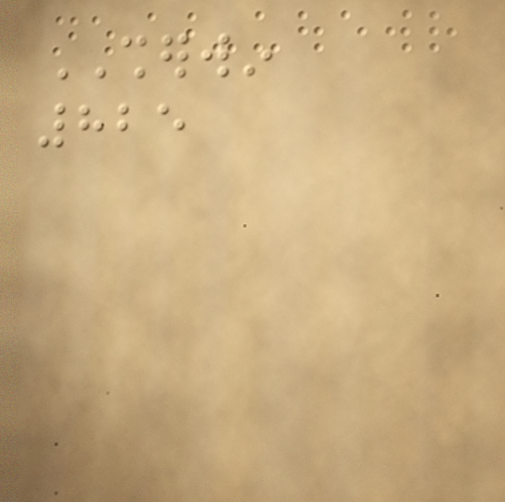SHERWIN
825
